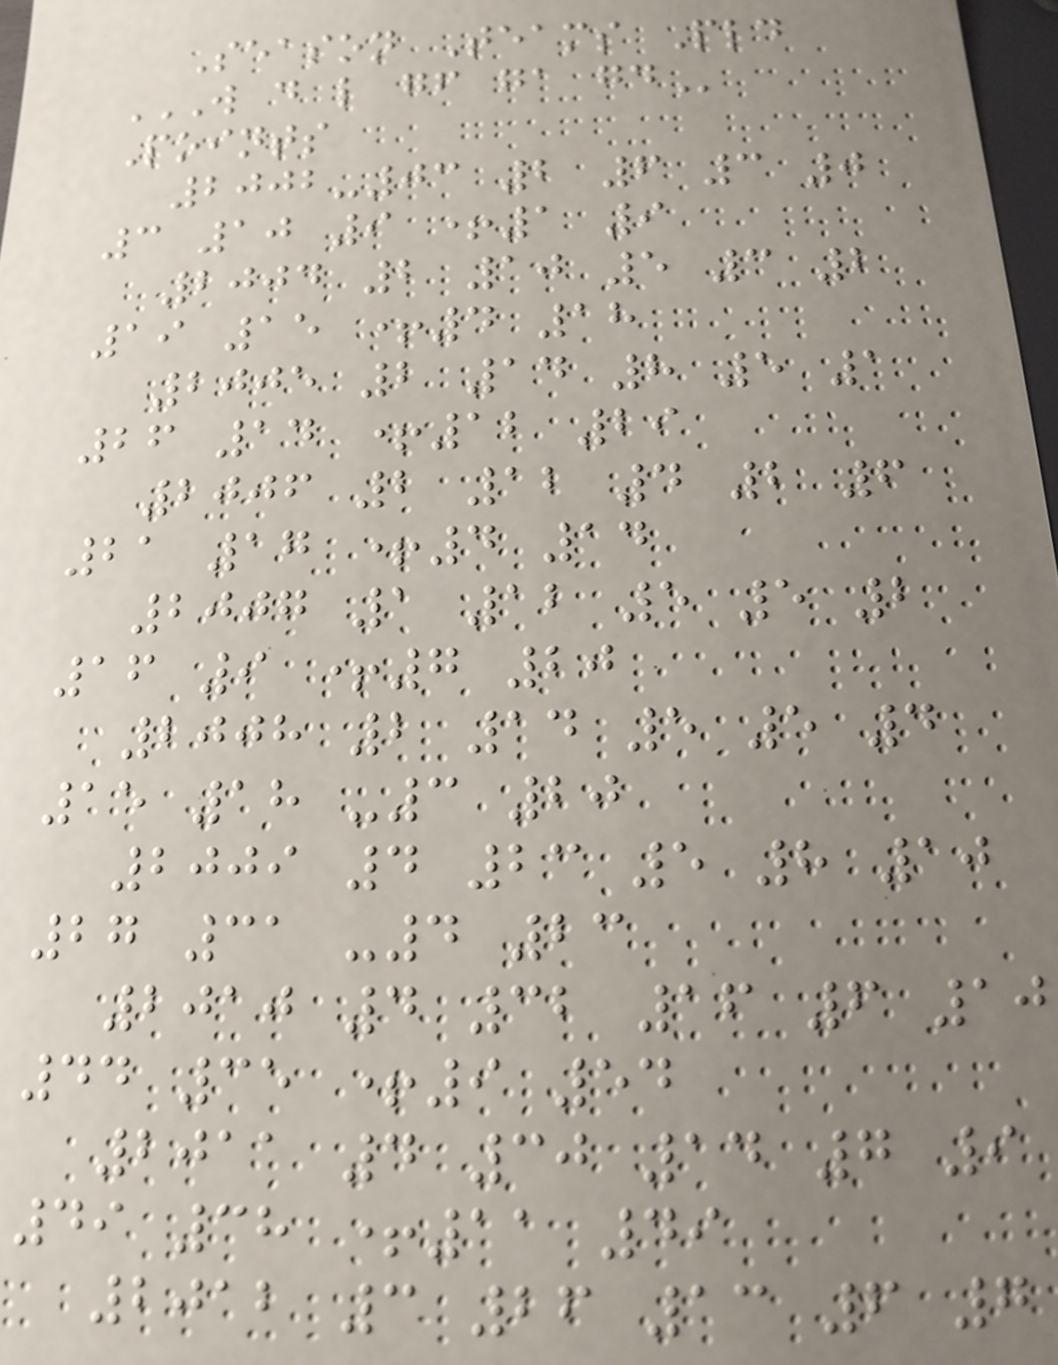Season Teams Pld
W D L GF GA GD
Points
2002-03 2 6 3 0
3 10 9 +1 9
2004 2 10 5 3 2
19 15 +4 18
2005 2 14 8 5 1
26 14 +12 29
2006 2 12 4 2 6
21 17 +4 14
2007 1 12 5 5 2
16 9 +7 20
2008 2 14 5 5 4
15 18 -3 20
2009 4 23 5 8 10
27 31 -4 23
2010 4 32 16 6 10
44 35 +9 54
2011 4 30 14 7 9
49 38 +11 49
2012 3 26 13 6 7
